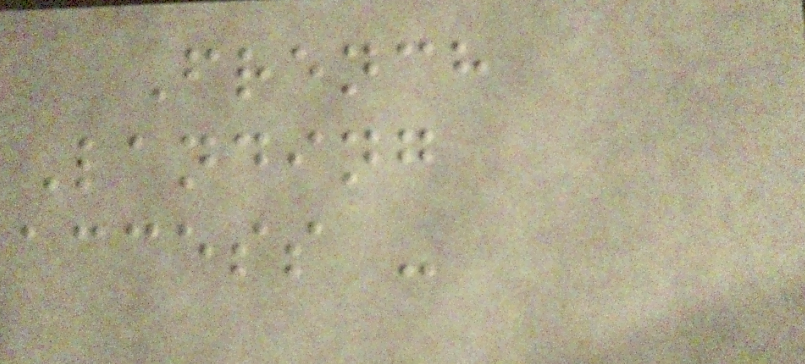French
Landing
access -
